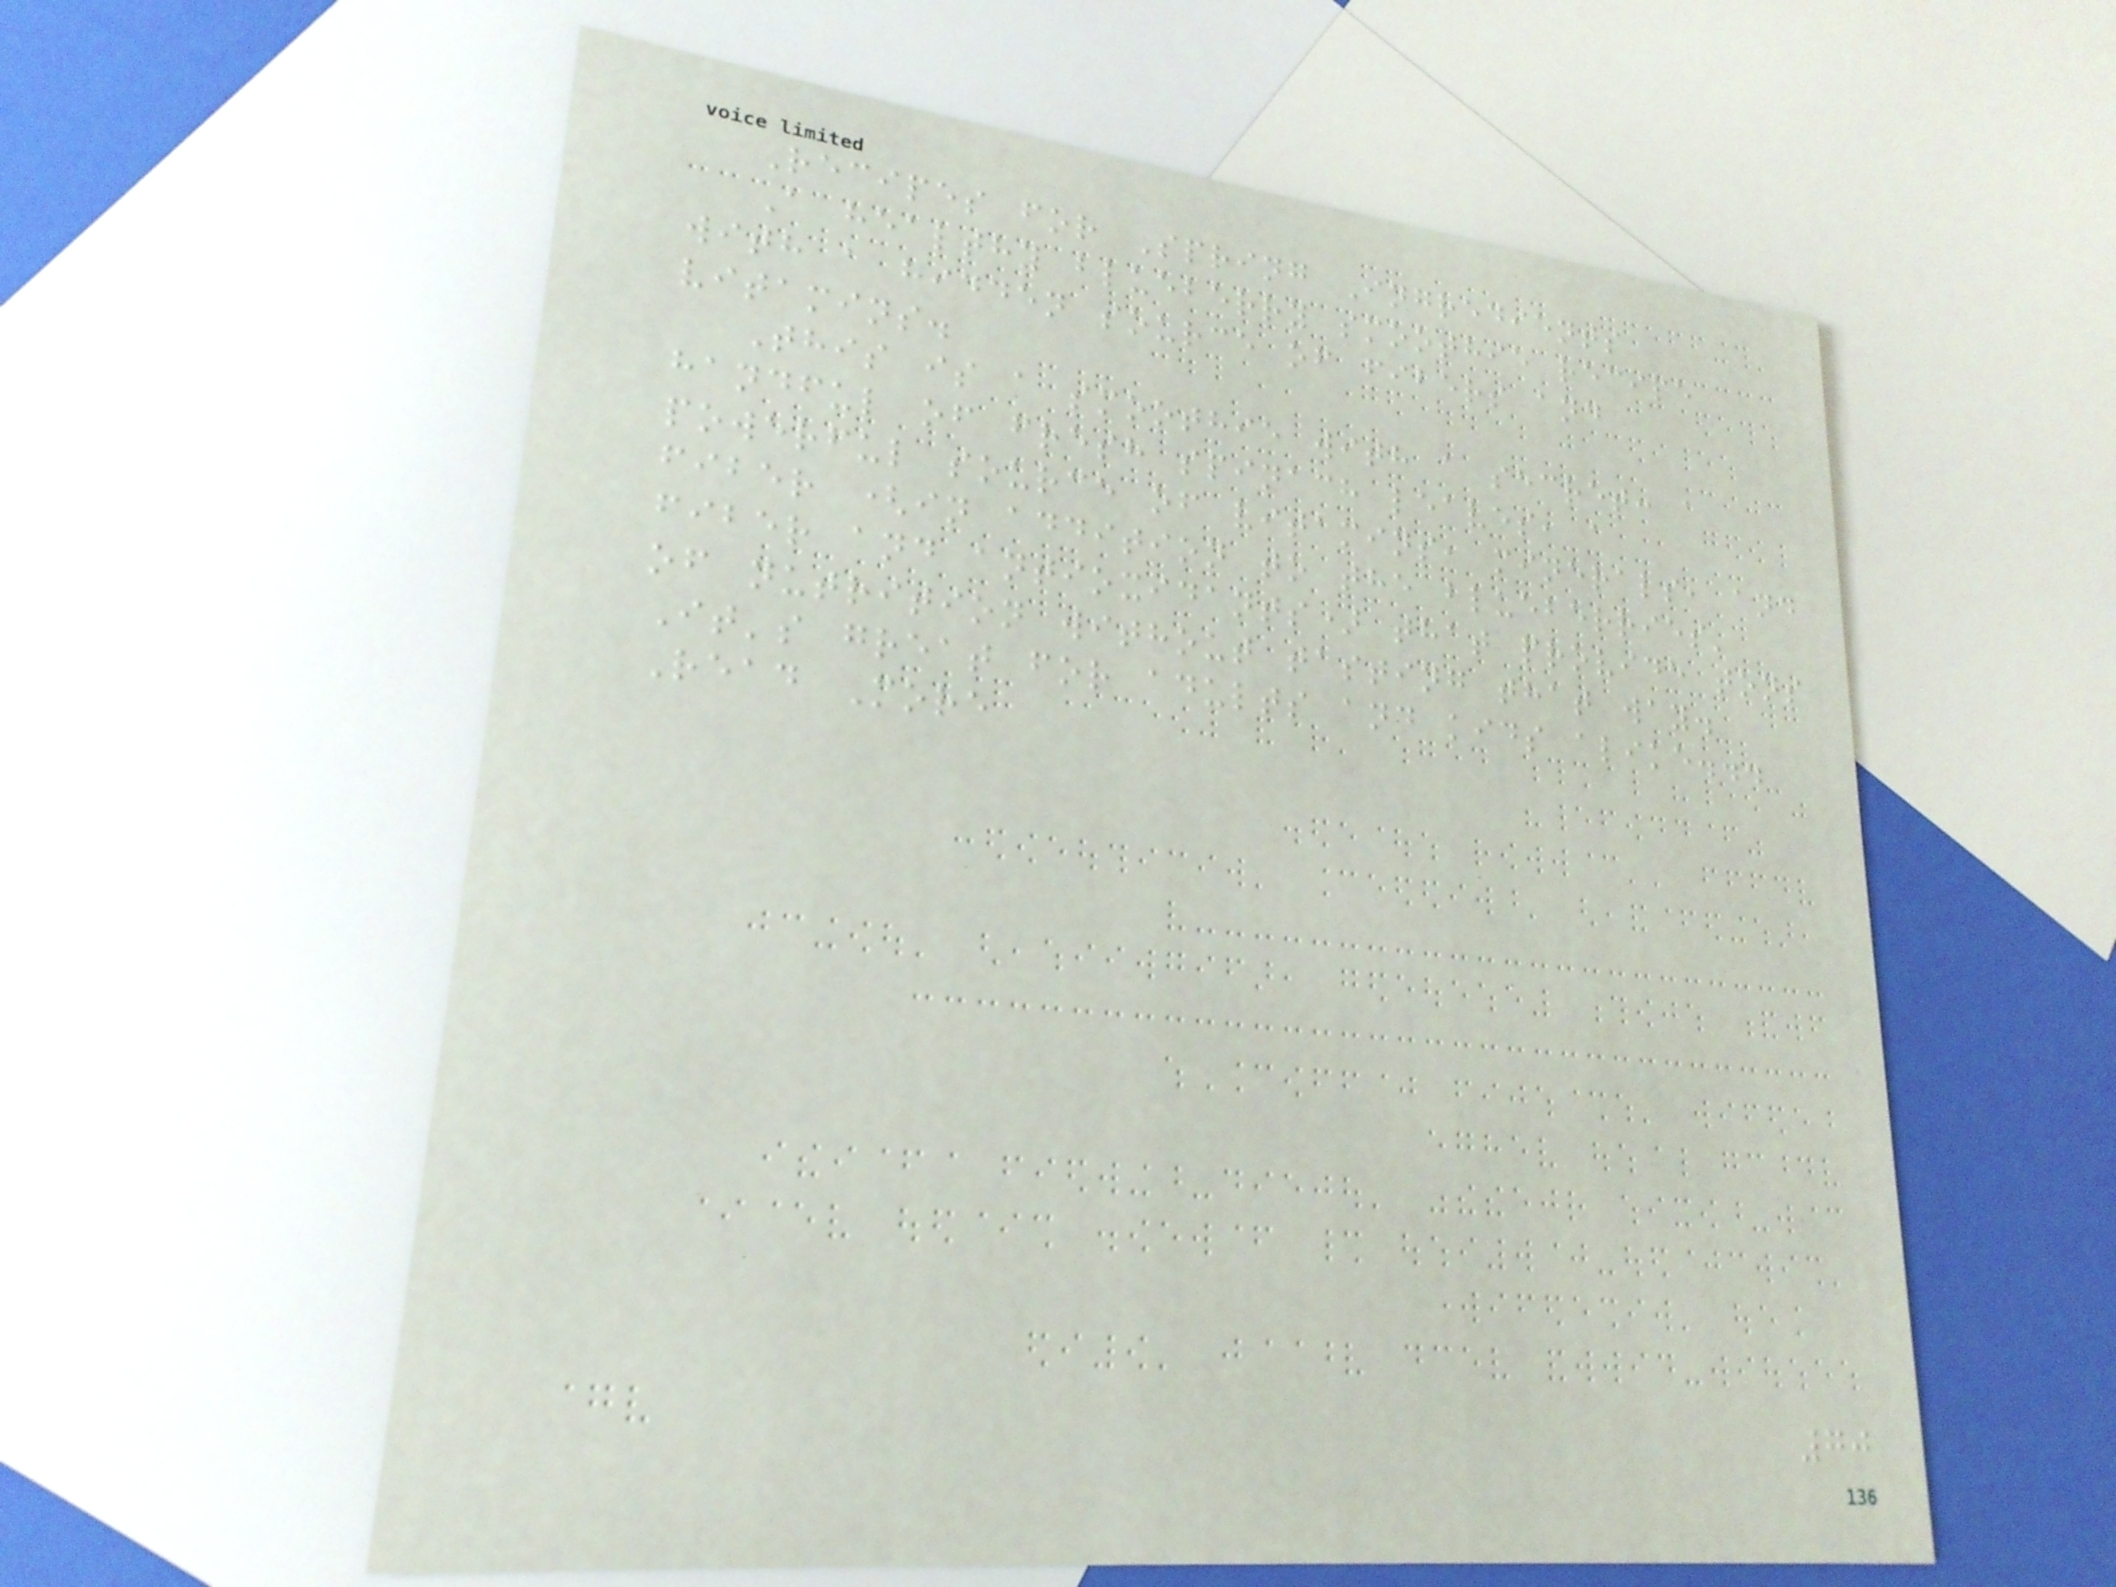Recipes for Spring Ingredients
A healthy blueberry smoothie recipe
with a hidden source of fibers and
vitamins.
This is a smoothie with a secret: a
handful of fresh spinach leaves, a
powerful source of vitamins, minerals, and
fiber (in addition to the blueberries'
fiber and antioxidants) that provide tons
of nutrition without tasting that way.
It's great for adults and kids alike...
Read More
70
